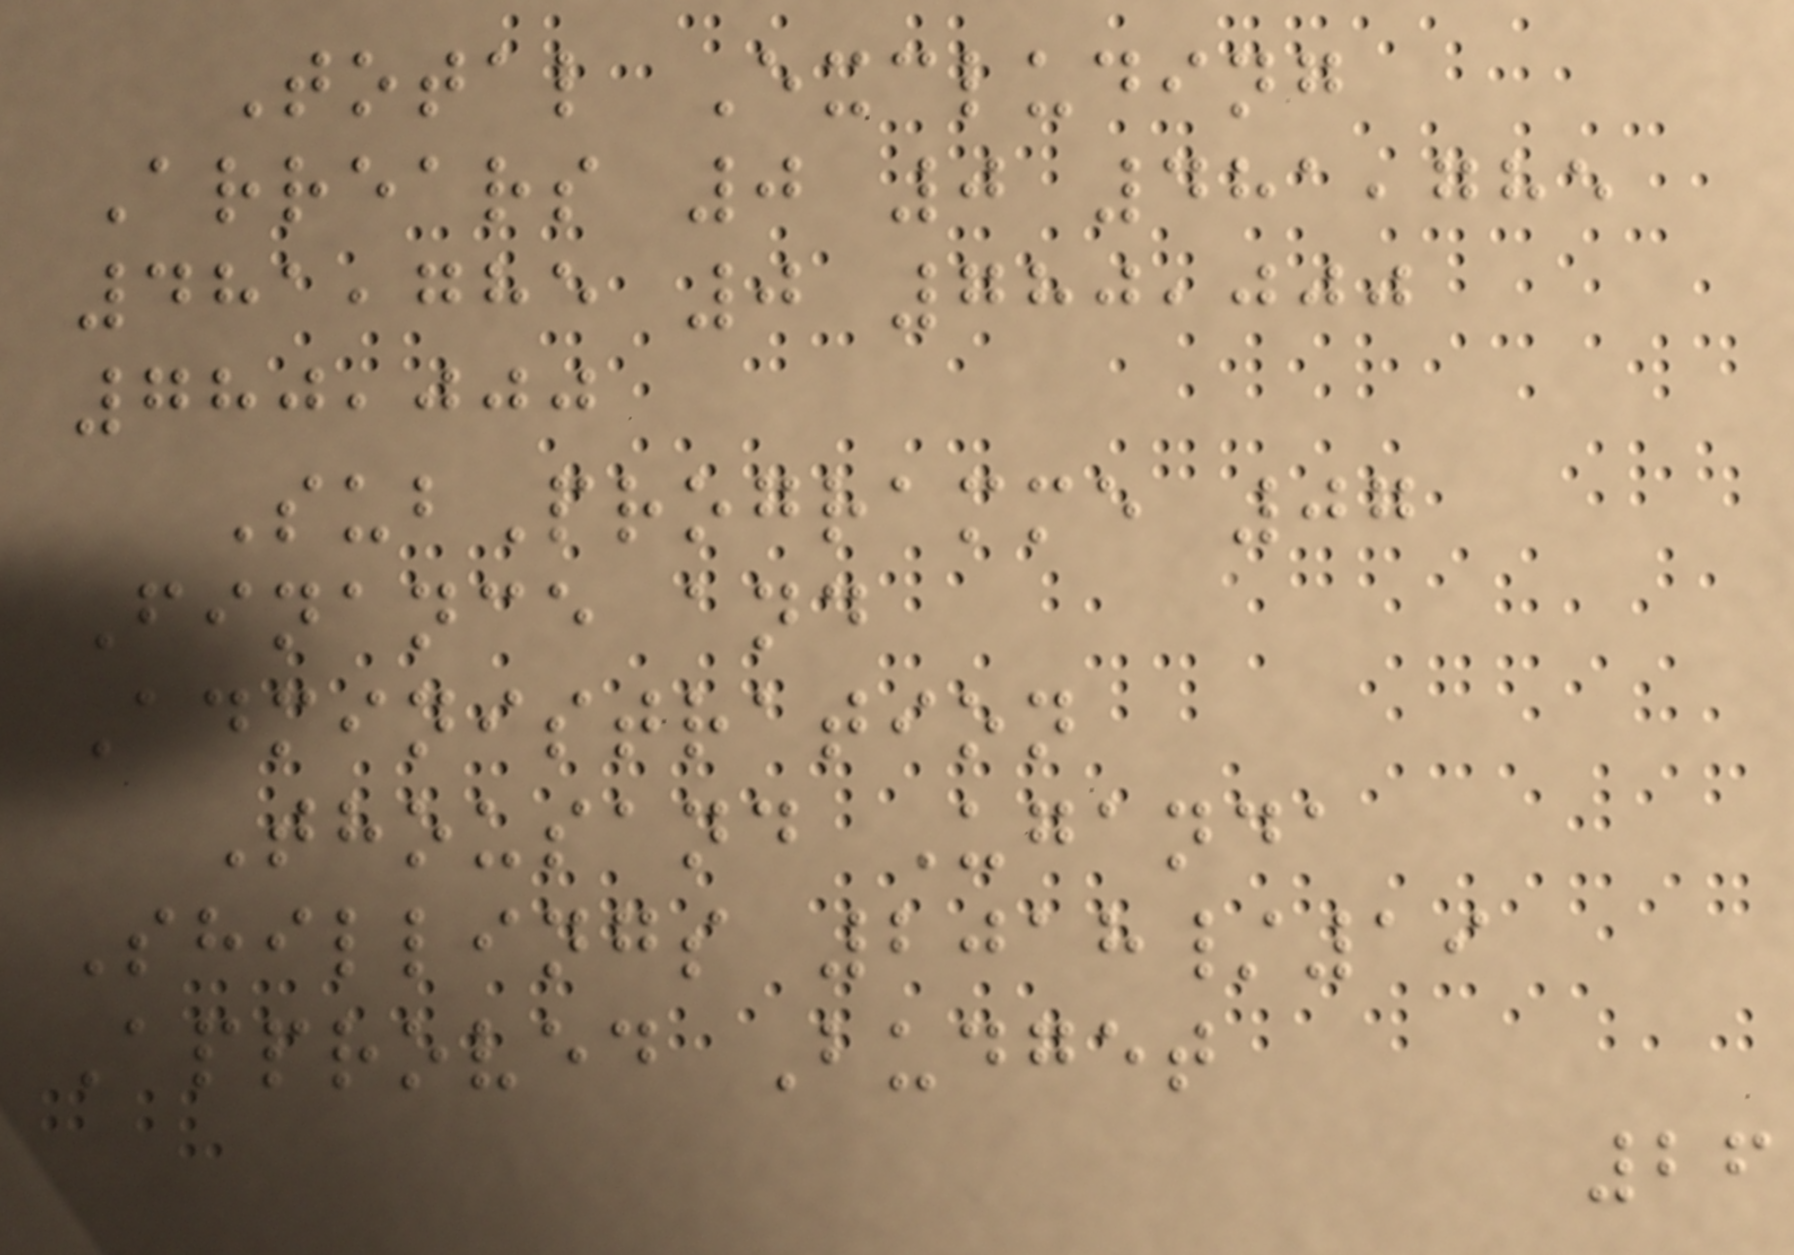Total Excluding
Arrears 0 0 481,785
481,785 0 780,000
780,000
SubProgramme 07
Finance and
Administration
Thousand Uganda
Shillings 2018/19
Approved Budget
26
